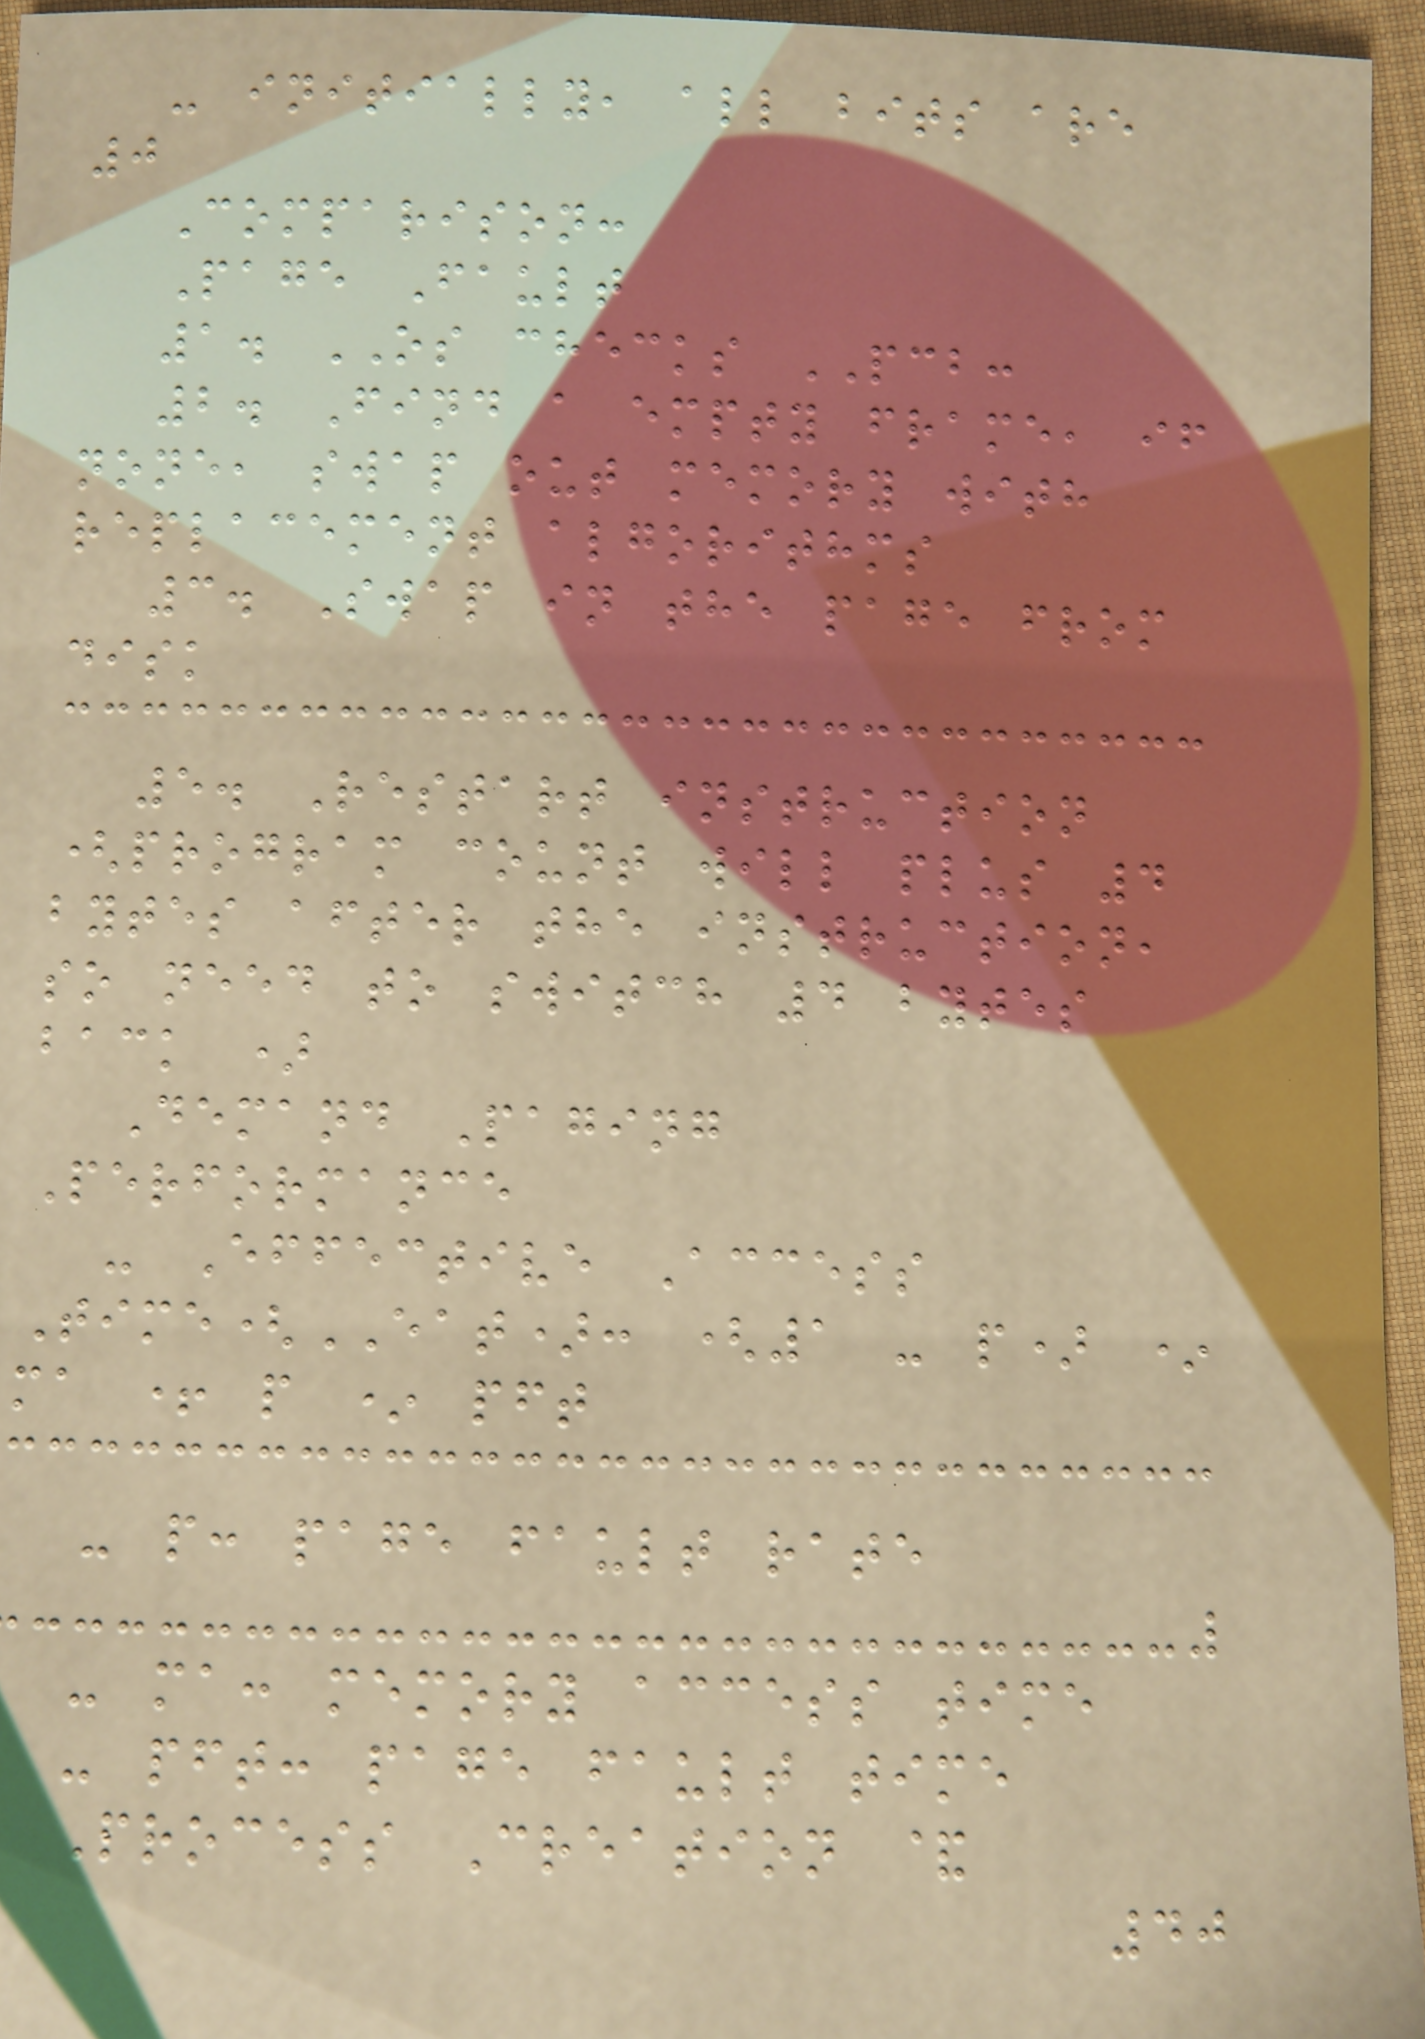- initially, all bits are
0
Comparison:
Page Fault
1. OS checks PCB:
2. Find a empty frame, if
none, swap out memory with
replacement algorithms
3. Swap in the page from
disk
5. Restart instruction
(program count will plus 4
bytes after the instruction,
so need to switch 4 bytes
back )
Demand Paging
Performance
- Effective Access
Time(EAT): (1 - p) *
ma + p * pft
- p: page fault rate
- ma: memory access time
- pft: page fault time
Process Creation &
40
